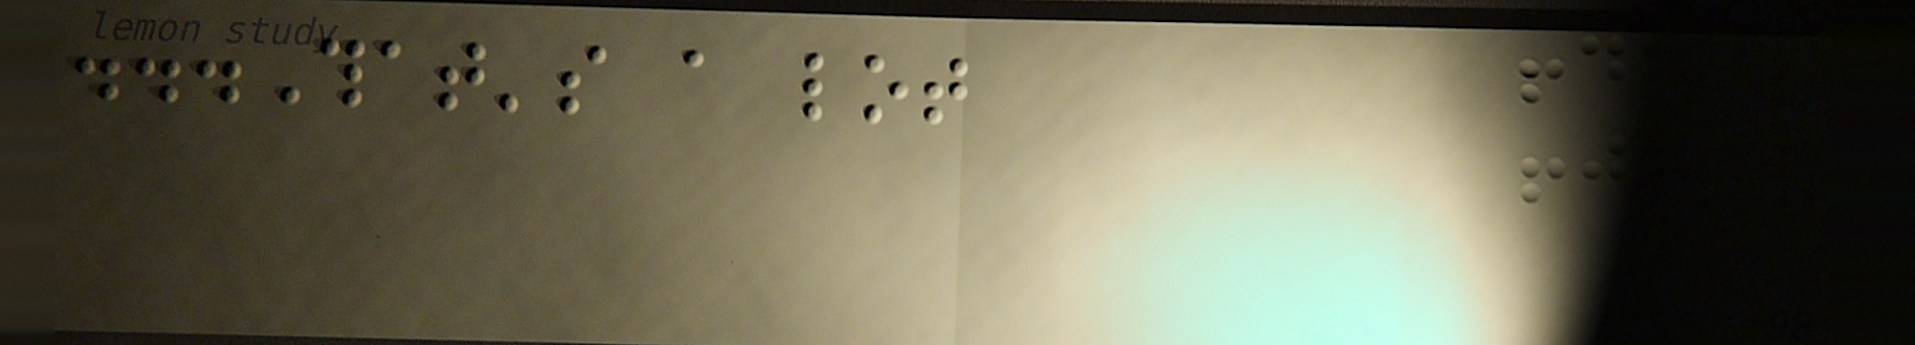...That's a lot
